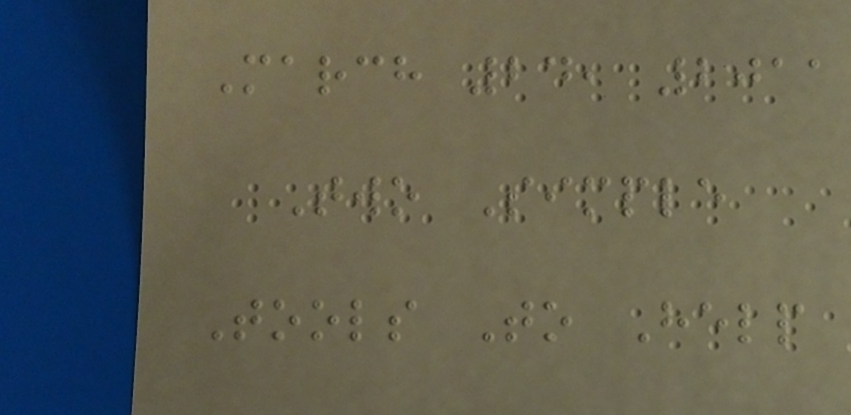March 24, 2011
Two Simple
Tools To Help
